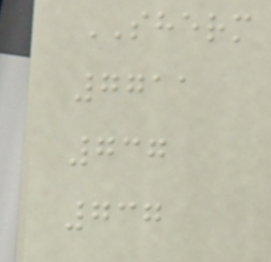SHERM
7711
737
737
